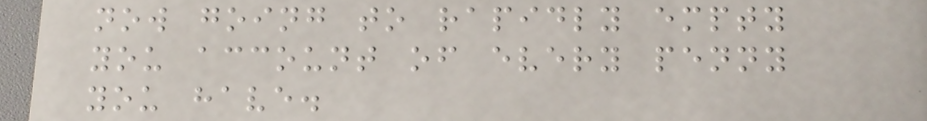now going to rapidly empty
you account of every penny
you have.
